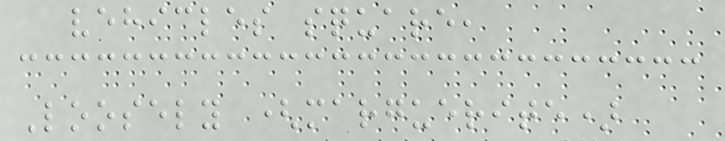vehicles square,
Loosely (marguerite)
